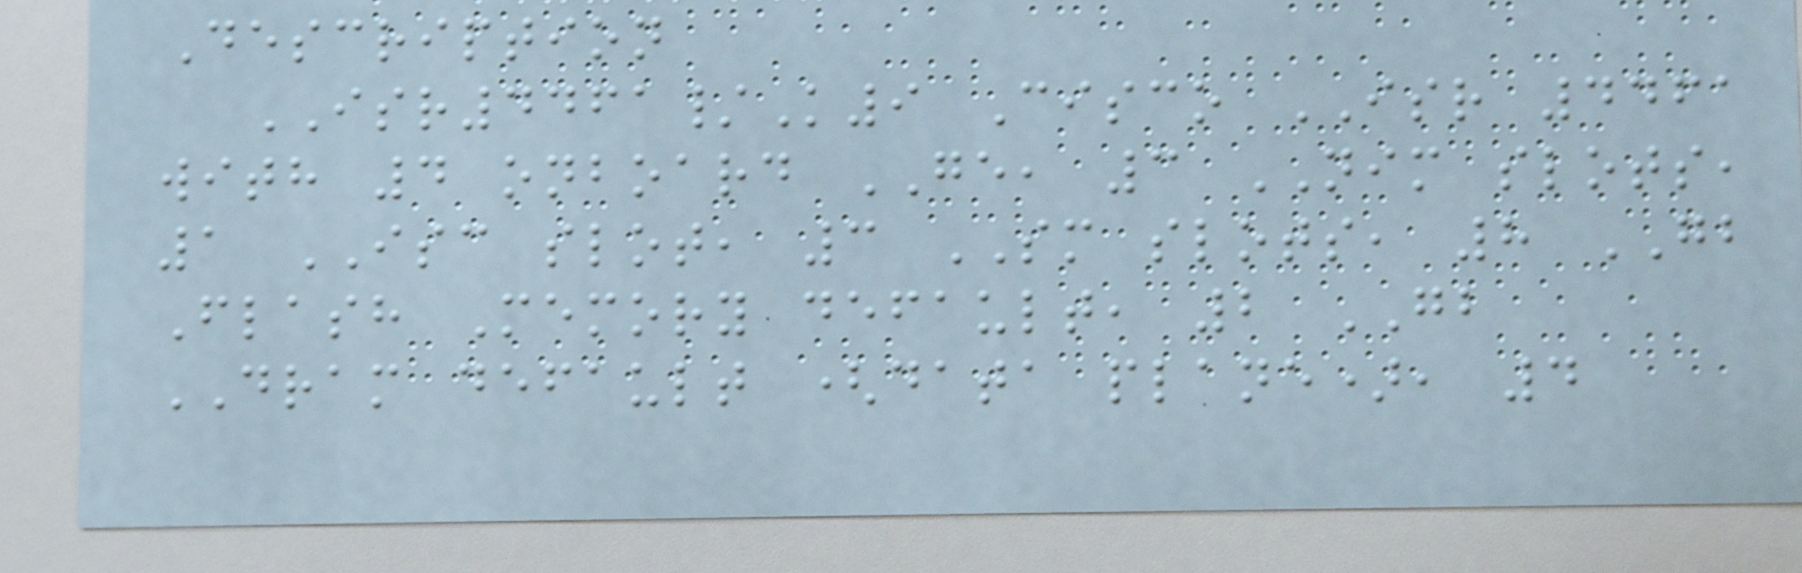Description
ISR4461/K9 Cisco ISR 4461
with 4 onboard GE, 3 NIM slots,
1 ISC slot, 3 SM slots, 8 GB
Flash Memory default, 2 GB
DRAM default (data plane), 4
